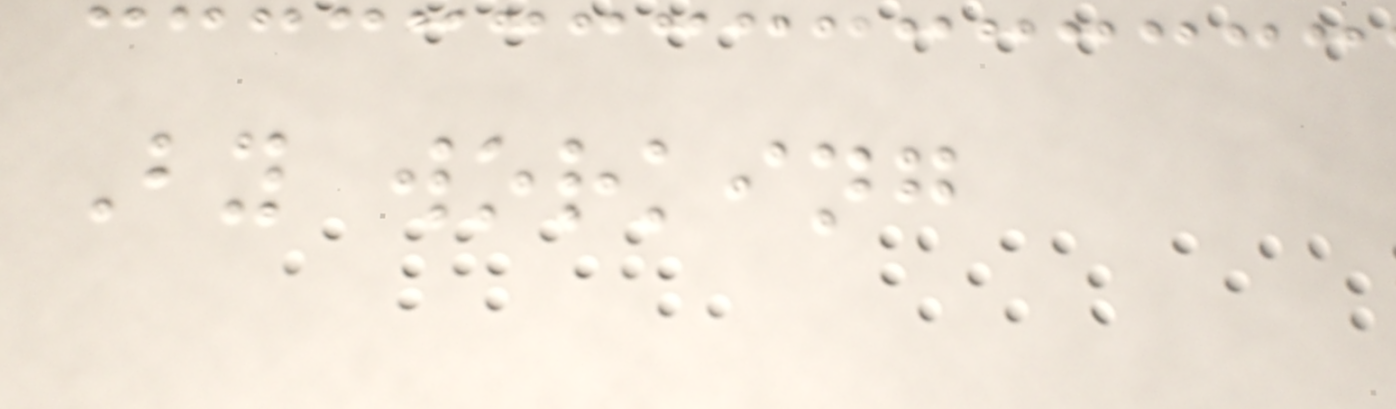By working
